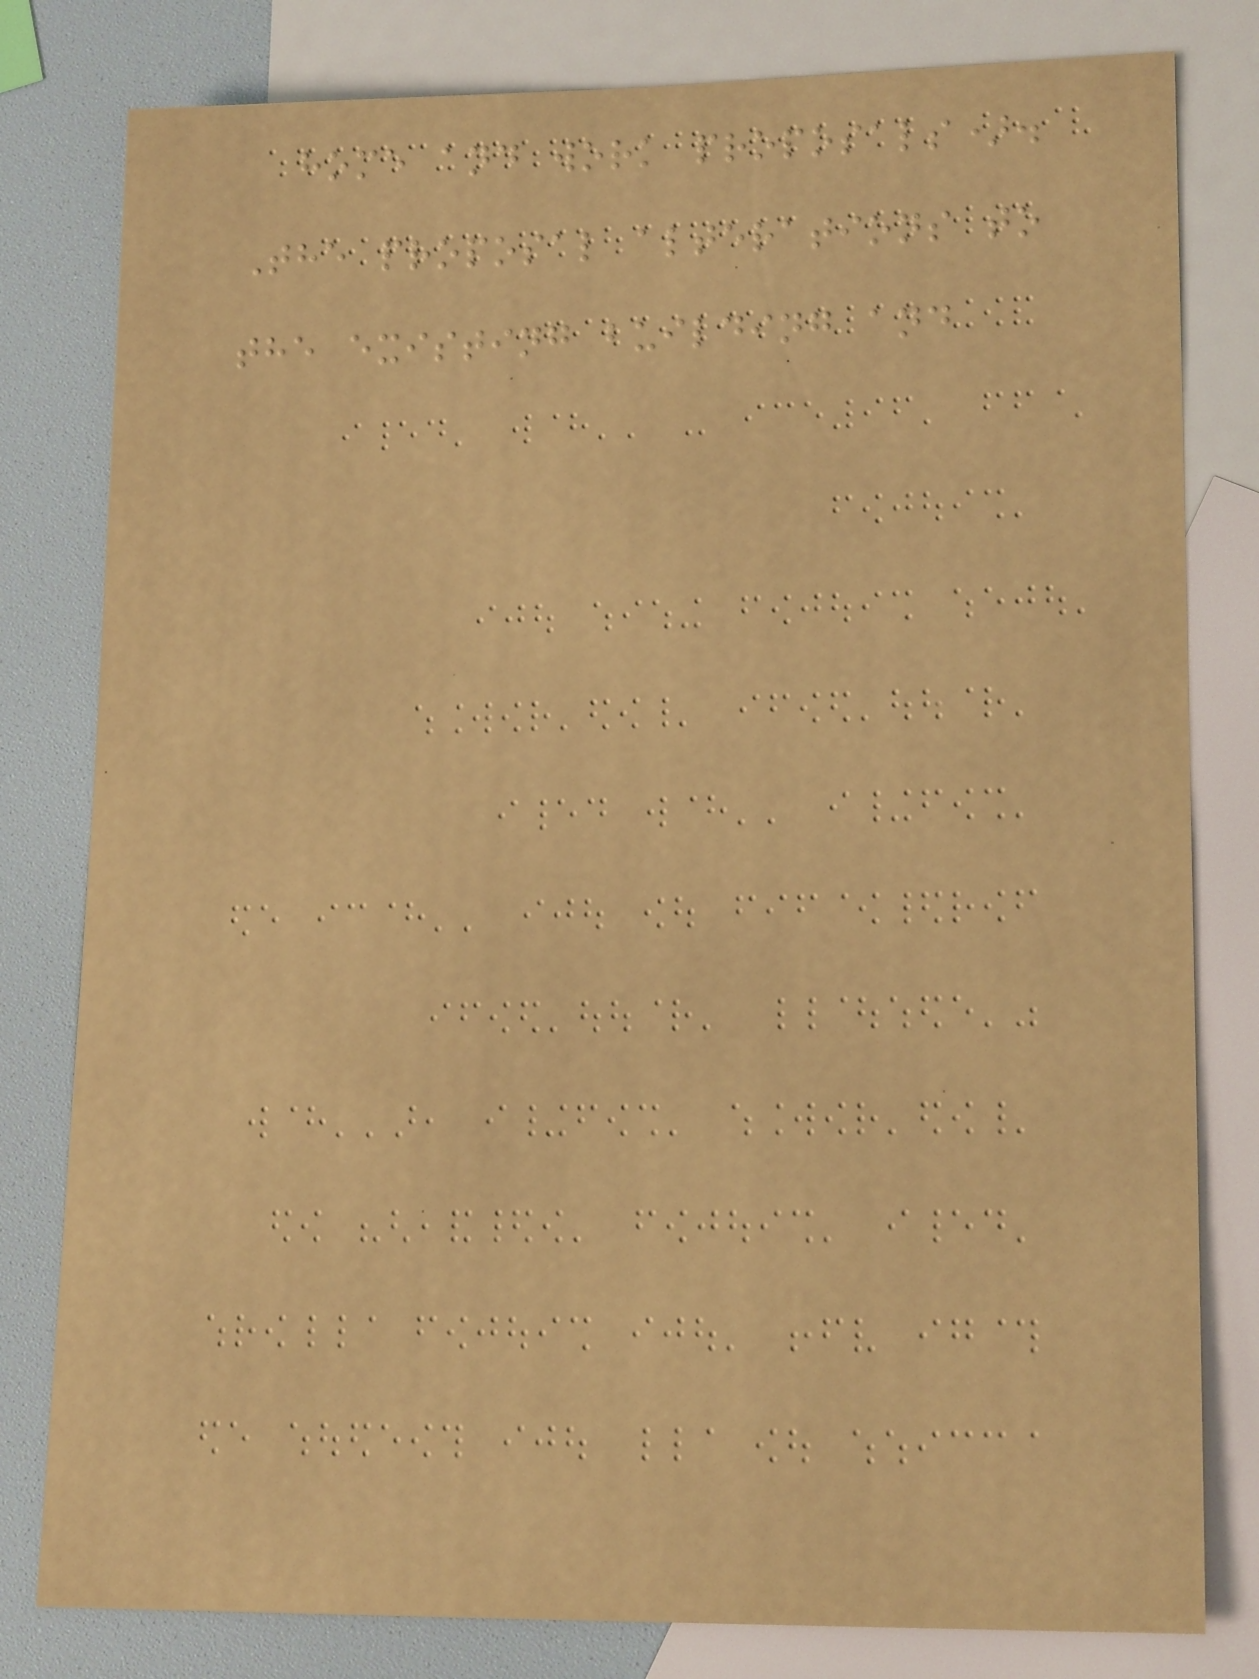home and work proposals).
The proposal alterations to
the existing building and
